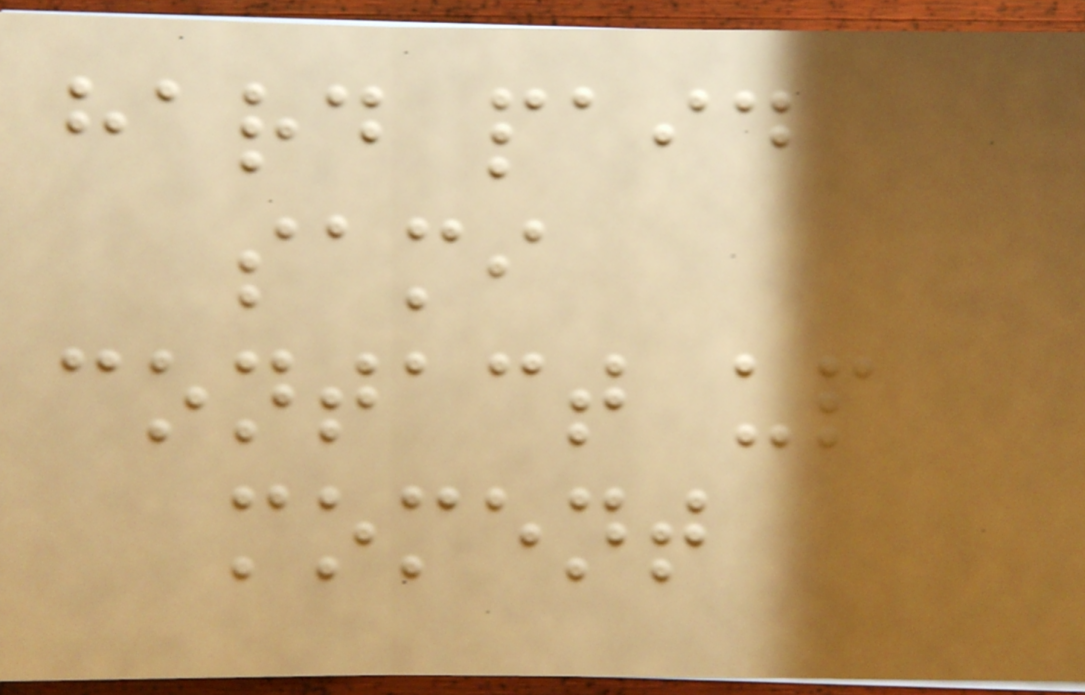hard paid
sami
contact up
moment
